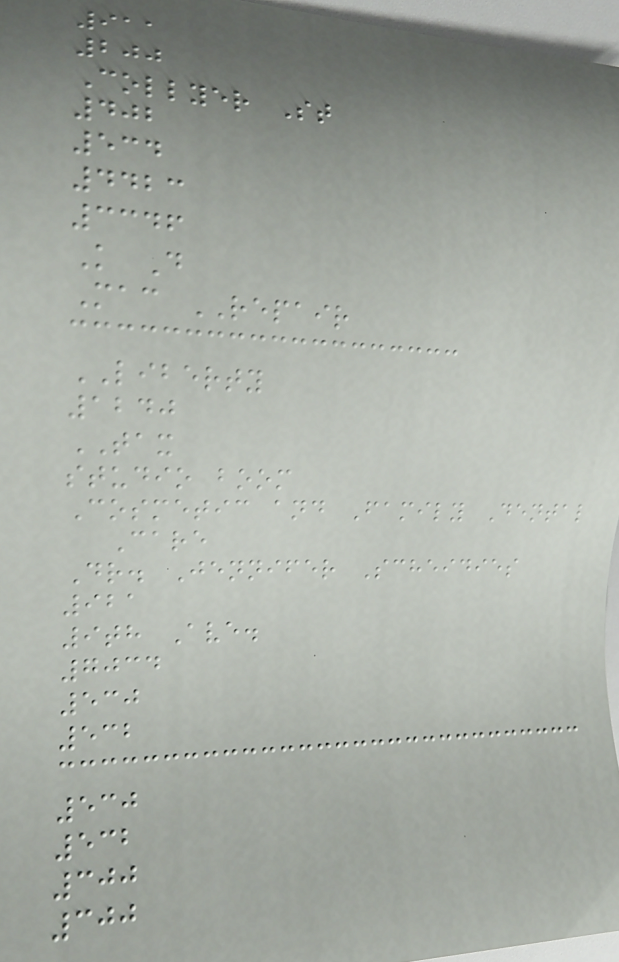911
200
Collyer St
402
534
4423
3346
K D
Mac REPAIR
LIBERTY
1240
TAX
studio boom
Cosmetic and Family Dental
Care
Dr. Jennifer Scheidies
921
9th Ave.
7034
530
532
530
532
300
300
